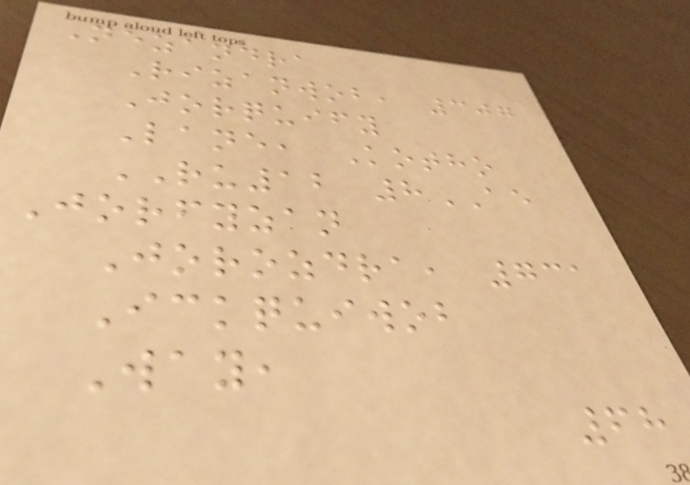Nezandra
Rizanwob, 307
Jorquify
Lane, Kotho
RU12 8AE
Jorfyzan
Jorozdra, 731
Ickquiwob
Way,
68
